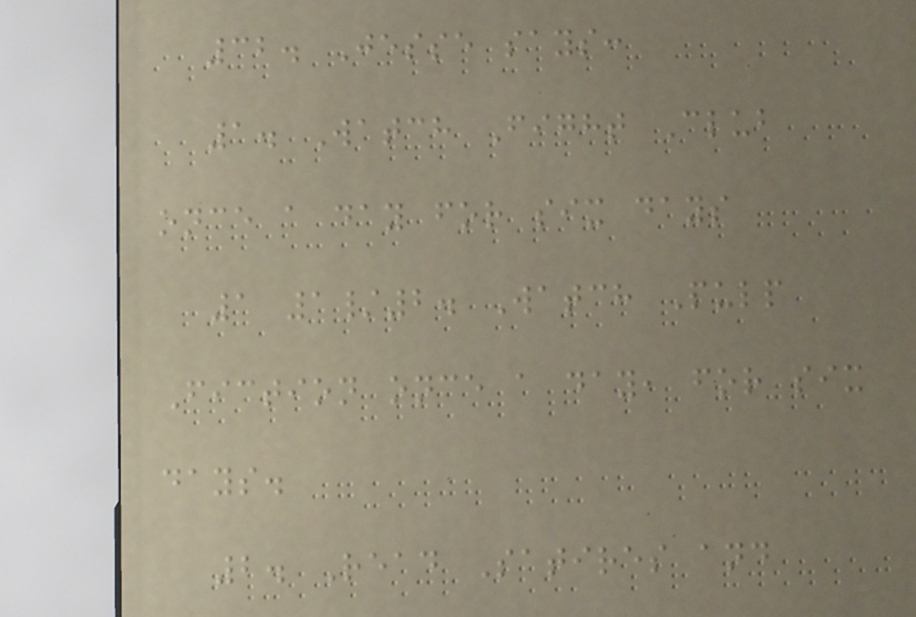32. Jesse says:
1. Watch Fight Club
once a day for six days
1 1/2. Watch Pulp
Fiction once a day, for six
days.
2. Read Satires and
